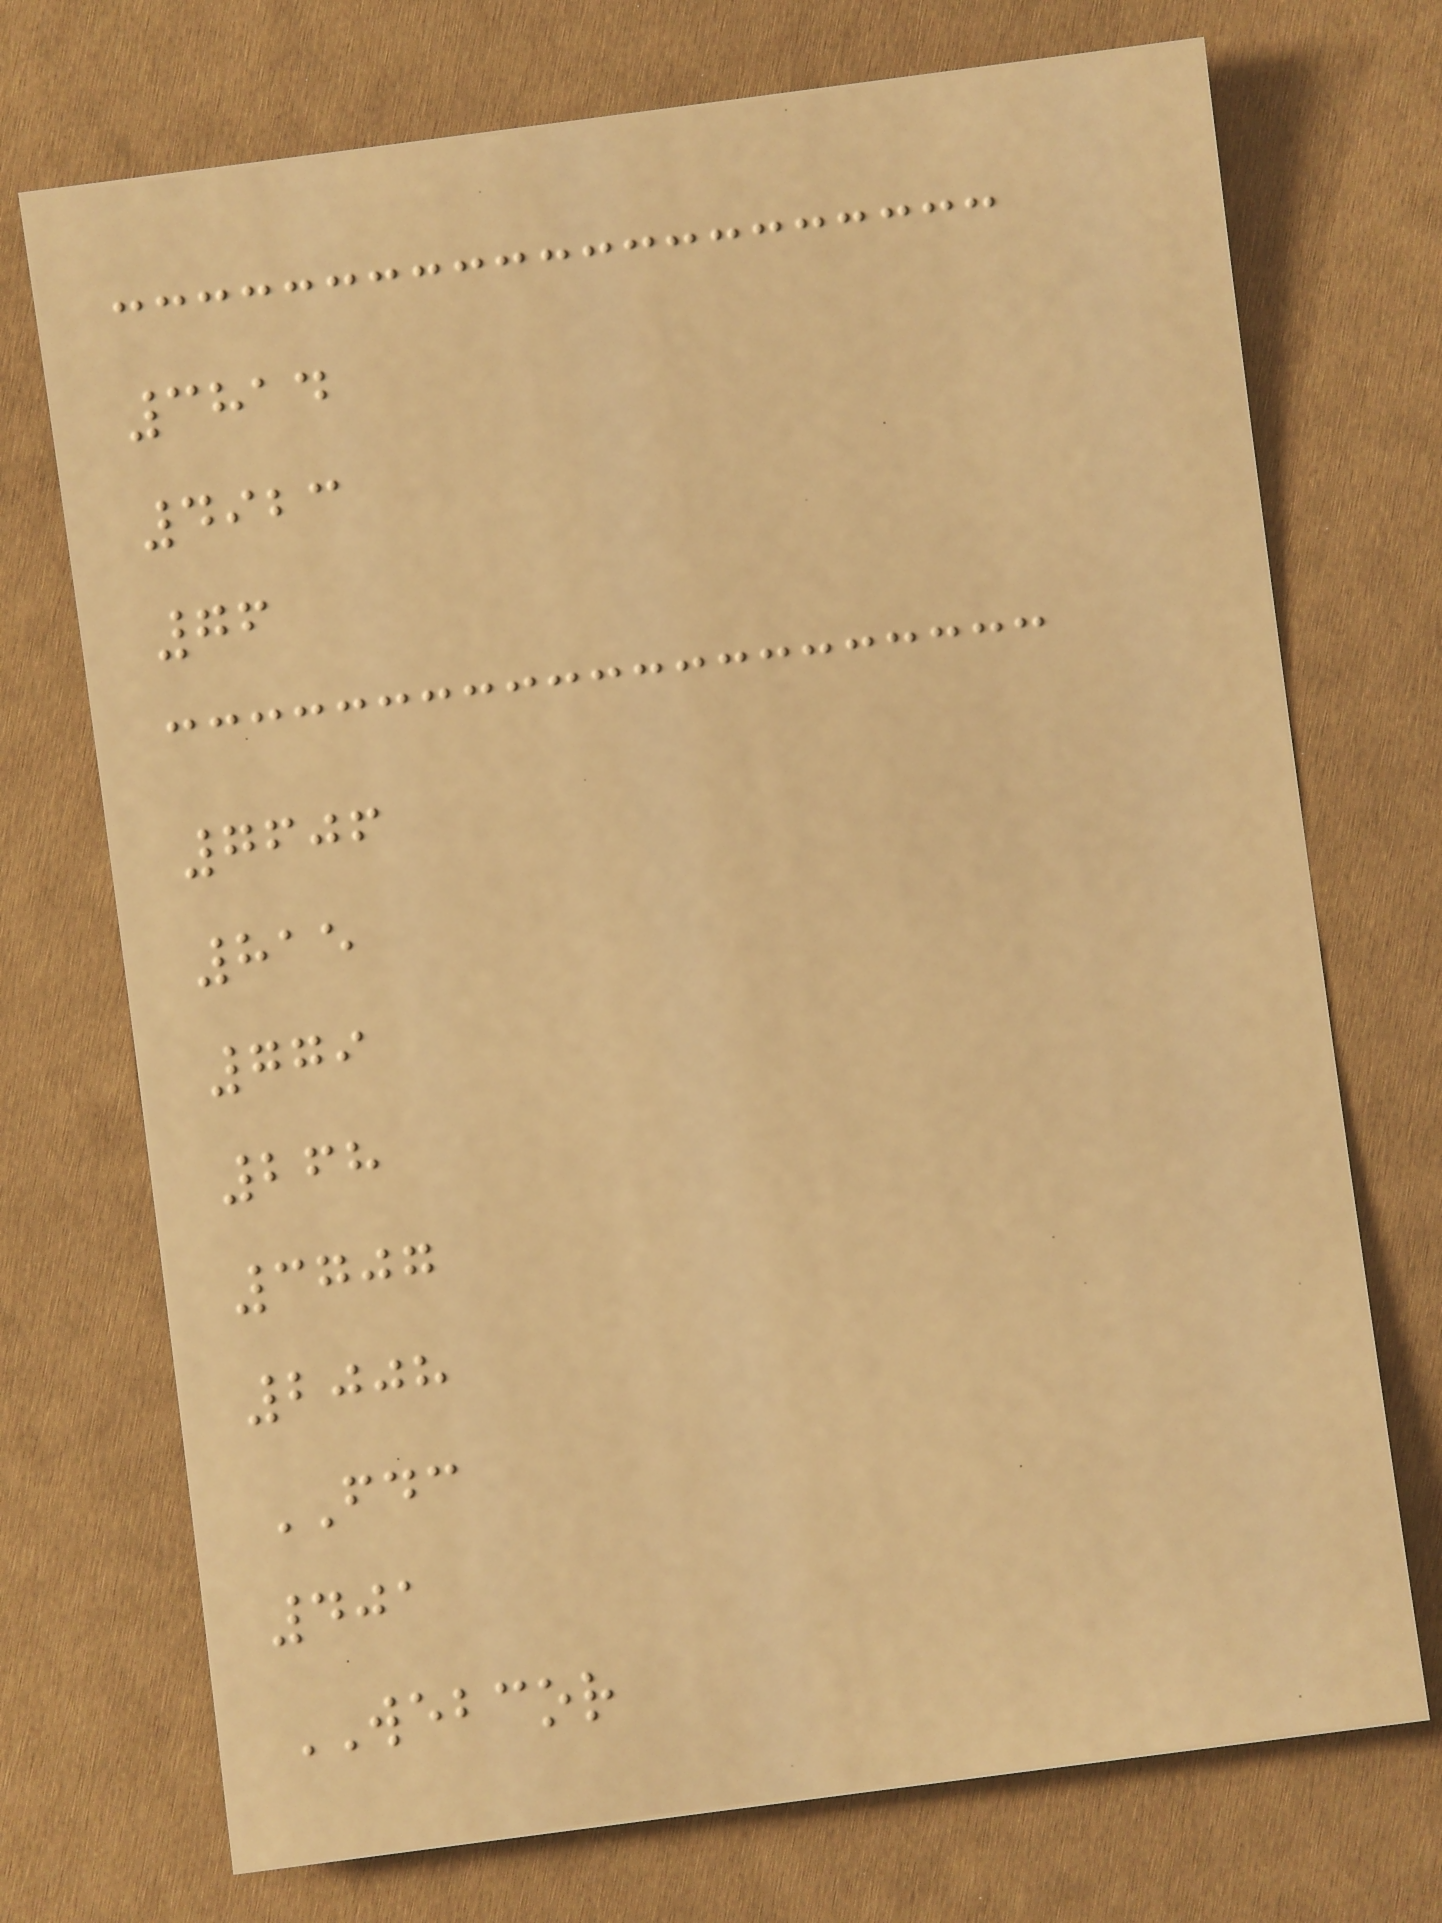3814
4923
76
7606
815
779
268
3707
2008
FDC
401
WEBCOR
